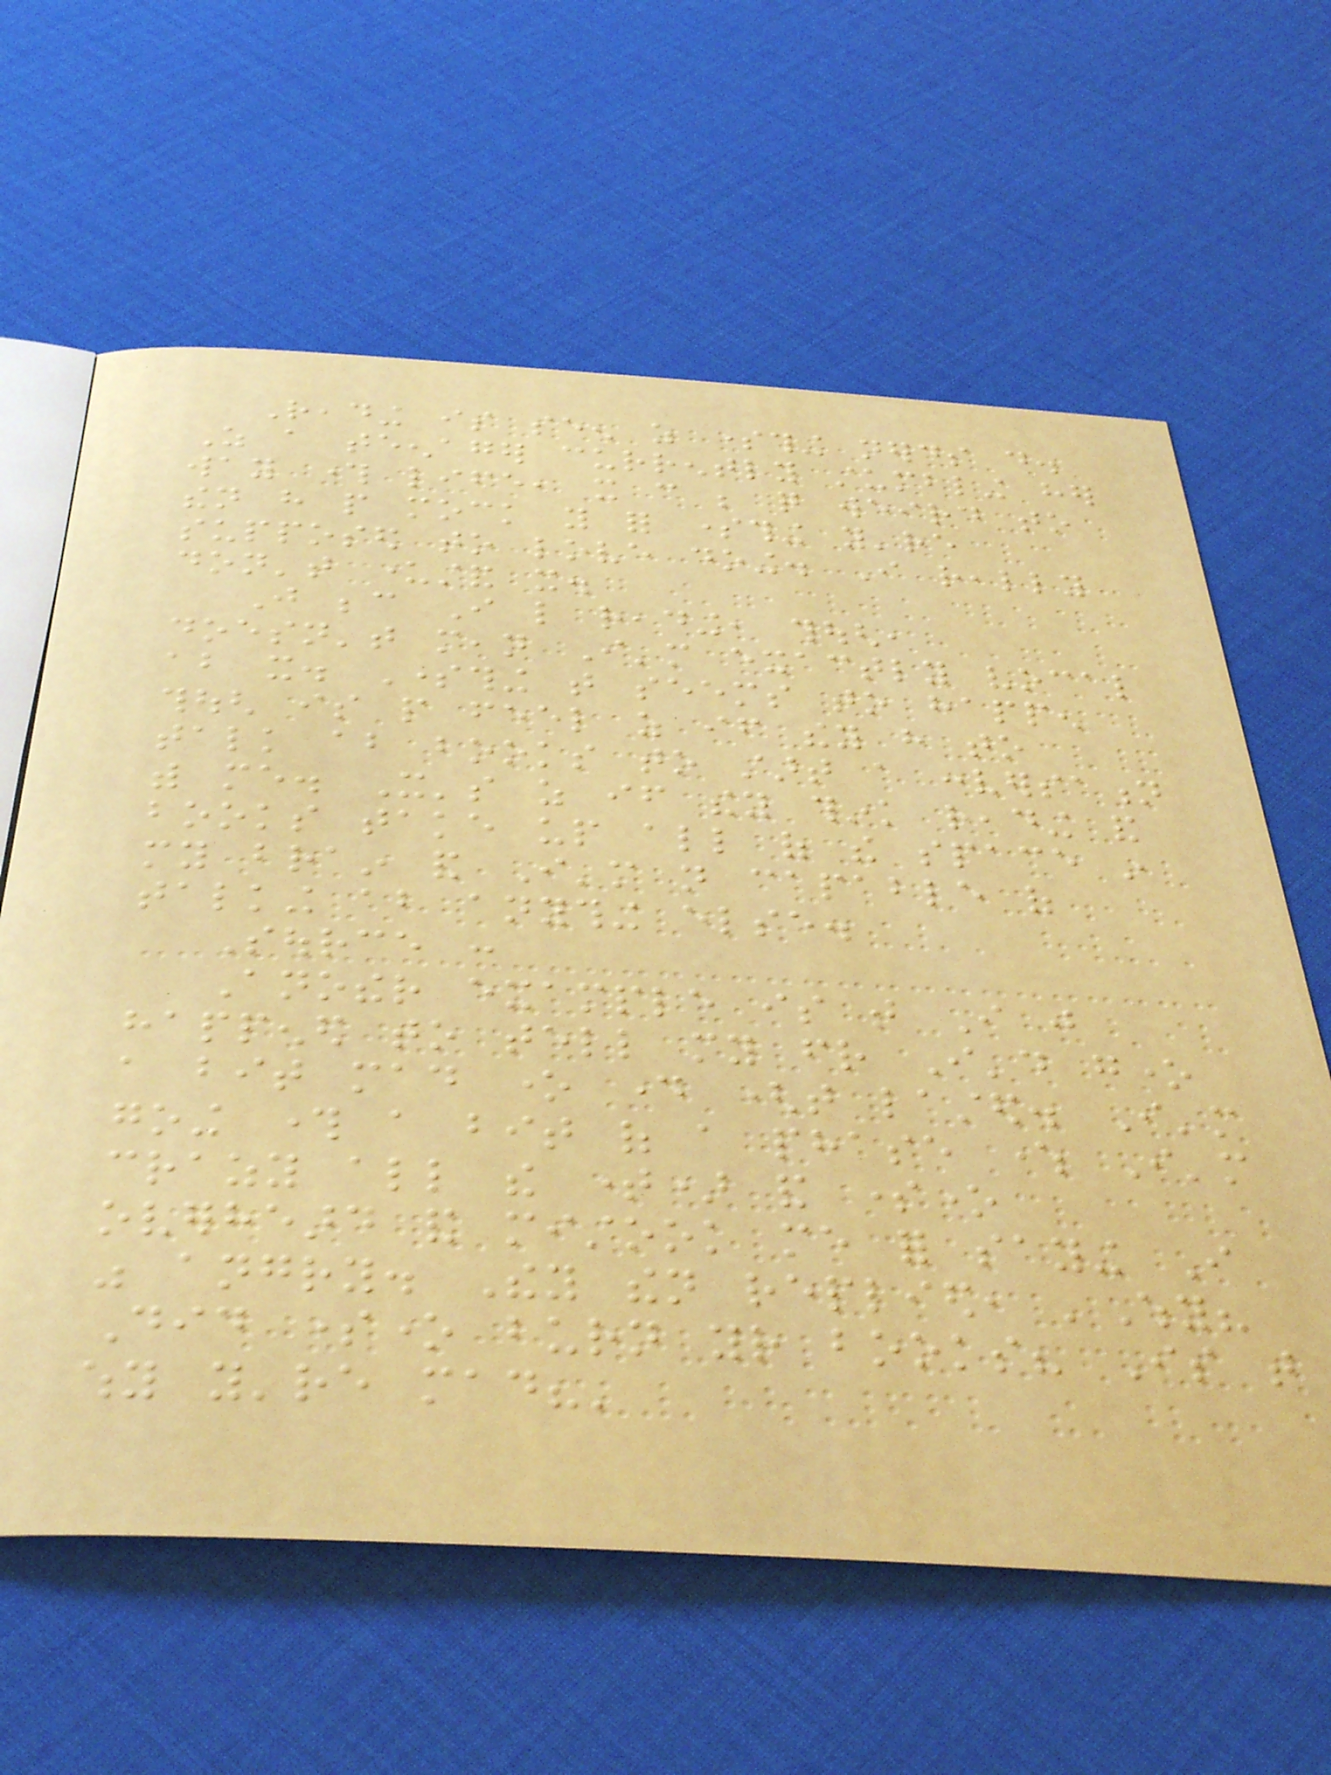Reading is seen as something nerds do.
As a teenager currently stumbling her
way through life, it can be quite weird to
then have people mock you for something you're
supposed to love doing. I really
don't understand it.
Just because I like reading, though,
doesn't mean I'm exactly vocal
about it. Something that seems to happen
though is people feel as if they have to
talk about books to start a conversation
with me. It's as if they think reading and
books take up all of the space in
my brain and I'm not capable of
talking about anything else.
Source :
Another example is that I just
happened to tell my friend I'd gone
a bit mad one day (that lasted. I'm
going through a bit of a phase where I'm
crazy all the time) and someone
overheard and mistook me for saying I
was angry. They then replied, 'Why?
Did someone burn your books? Is that
why you're mad?'
